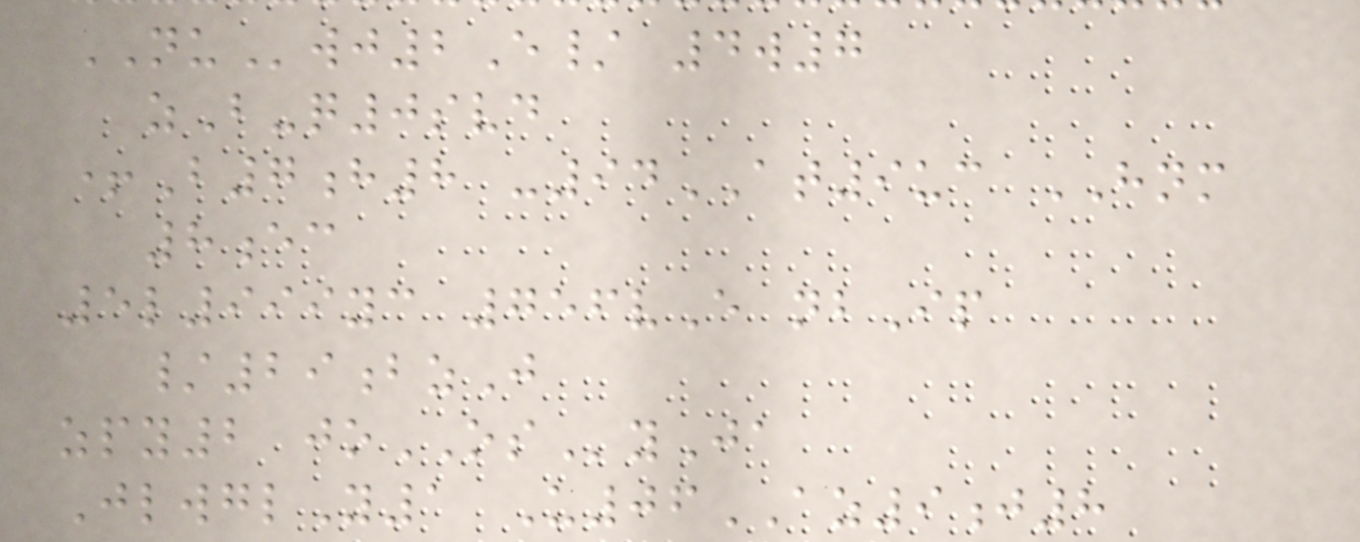NUwj2E/ 4w7
zB-q0svd
+B7h8 -94AT9uc HNM
8ec
5l999yc 756vE nbIp
/29bzJ
zpy2 joOSyJa
JlwglY1 U06AZ9j8
